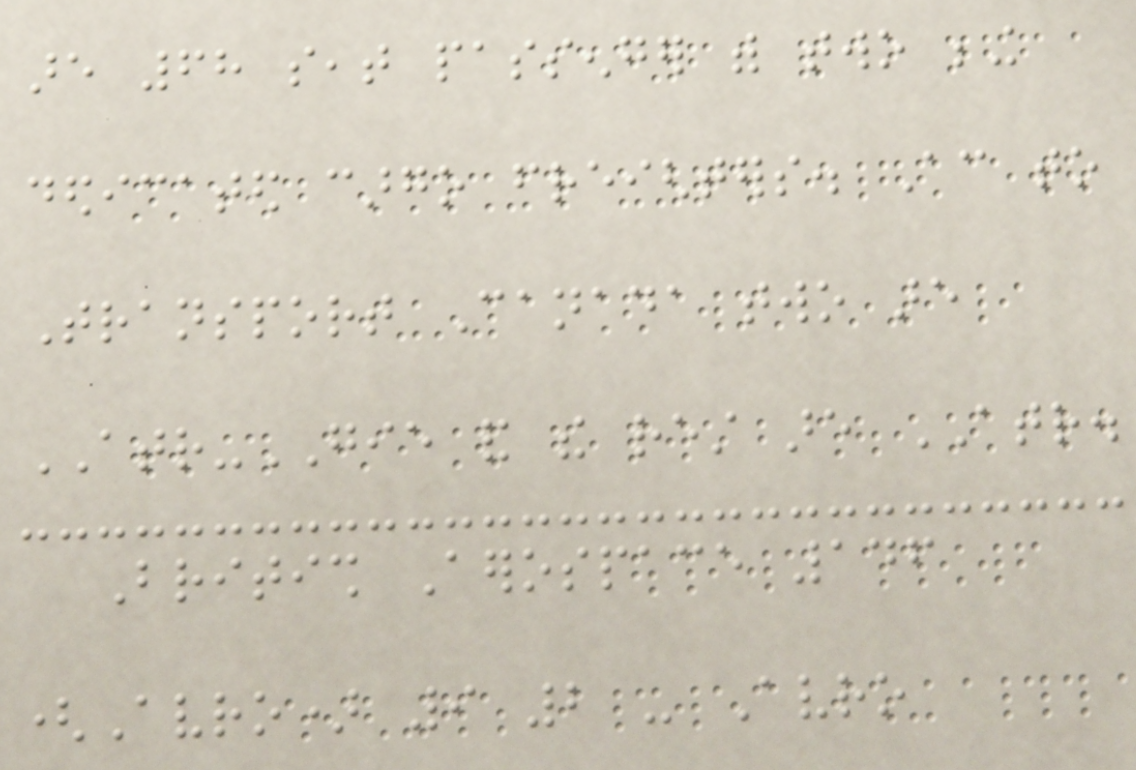are 68 seat passenger with two being
dedicated cargo freighters. According to
Transport Canada two are
ATR-GIE and the rest are ATR.
British Aerospace 146
(Avro) 9 2 - Avro
